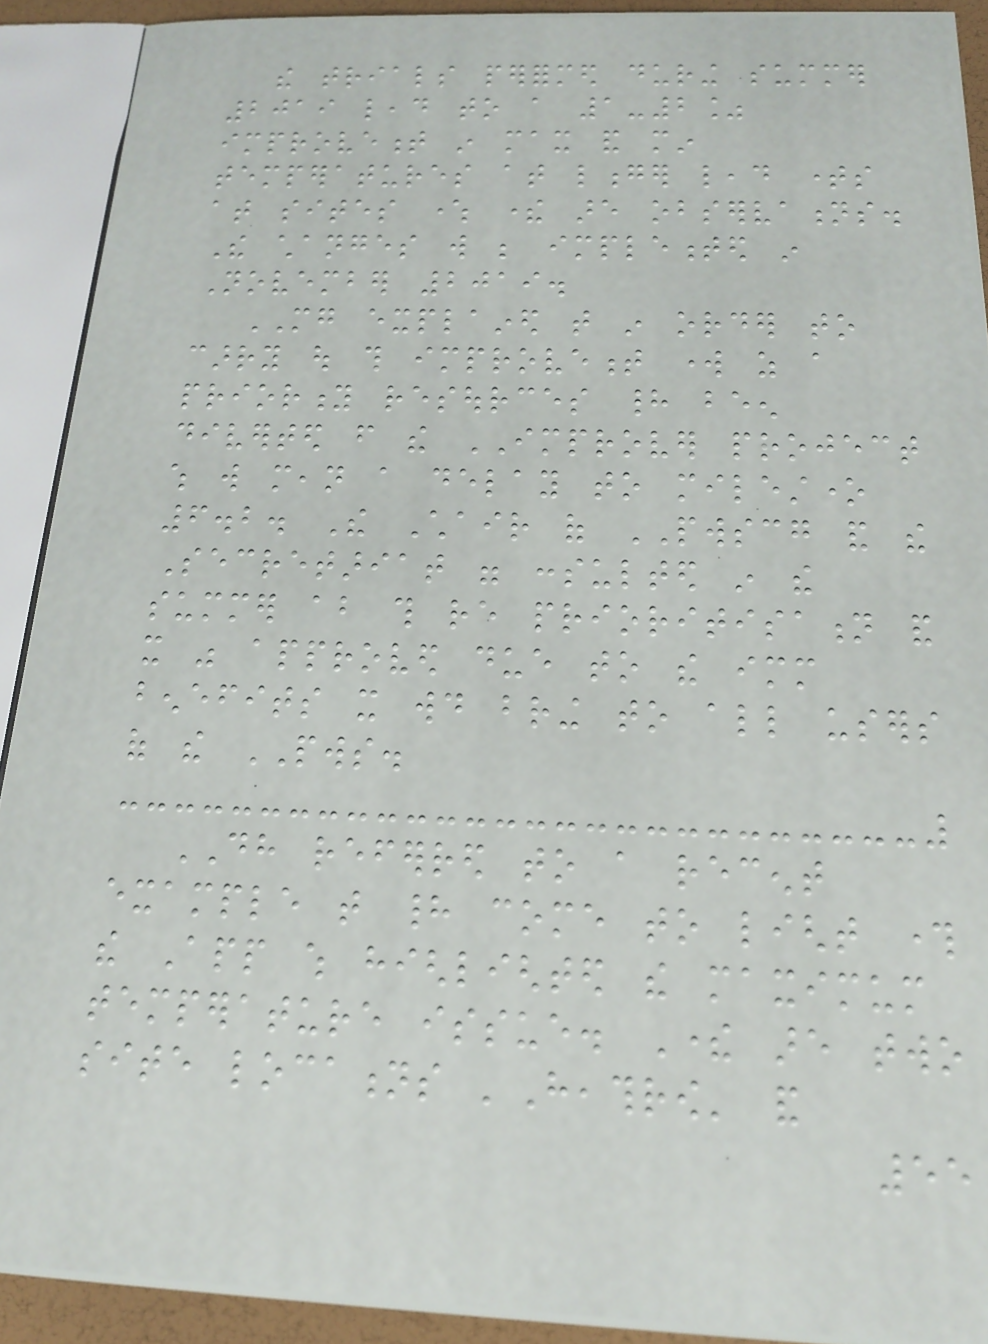the trials performed during summer
2019 lead to a 1-2%
improvement in max and min
temperatures at longer lead times
at sites where there are observations.
The changes will be implemented in
November 2019.
MG explained that in order to
carry out this improvement work as a
priority resources had been
diverted from the IMPROVER project
which will mean a delay to milestone
6.2. The Chair of PWSCG and the
Secretariat were consulted in the
summer about this re prioritisation and
it was approved due to the immediate
benefits it would bring to all users
of the PWS.
DH referred to a recent
example that had come to light through
the App which highlighted the maximum
temperature issue. There are two
site locations 'Heathrow' and
55
